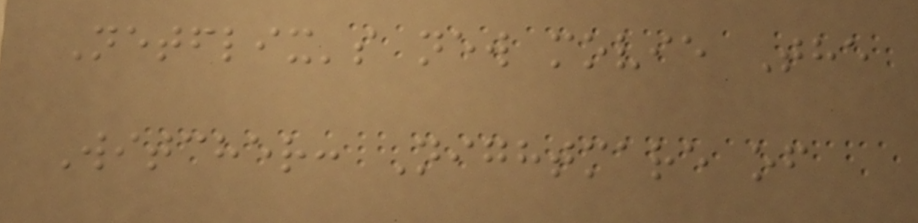Netflix's new movie The
Witcher: Nightmare of
